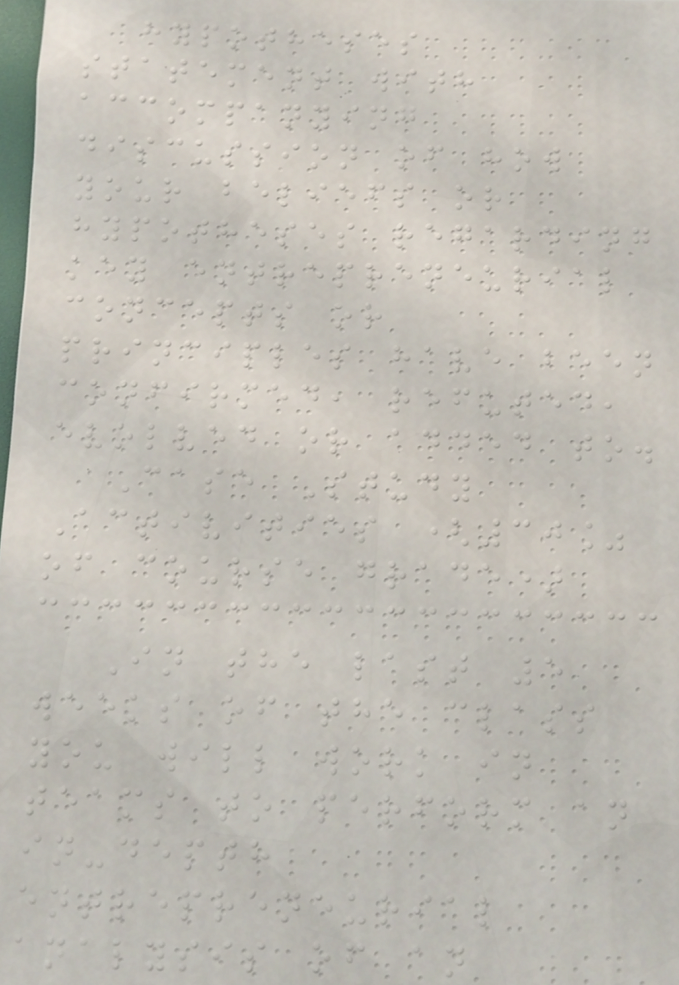hypotheses
statement with
accompanying
discussion of how
your beliefs or
hypotheses regarding
key entrepreneurial
concepts or
principles have been
confirmed, refuted,
evolved or added to.
Case Study
Activities (30%
of course grade)
In the last 5
weeks of the class
you will work in
teams to perform an
in-depth
entrepreneurial
analysis of an
